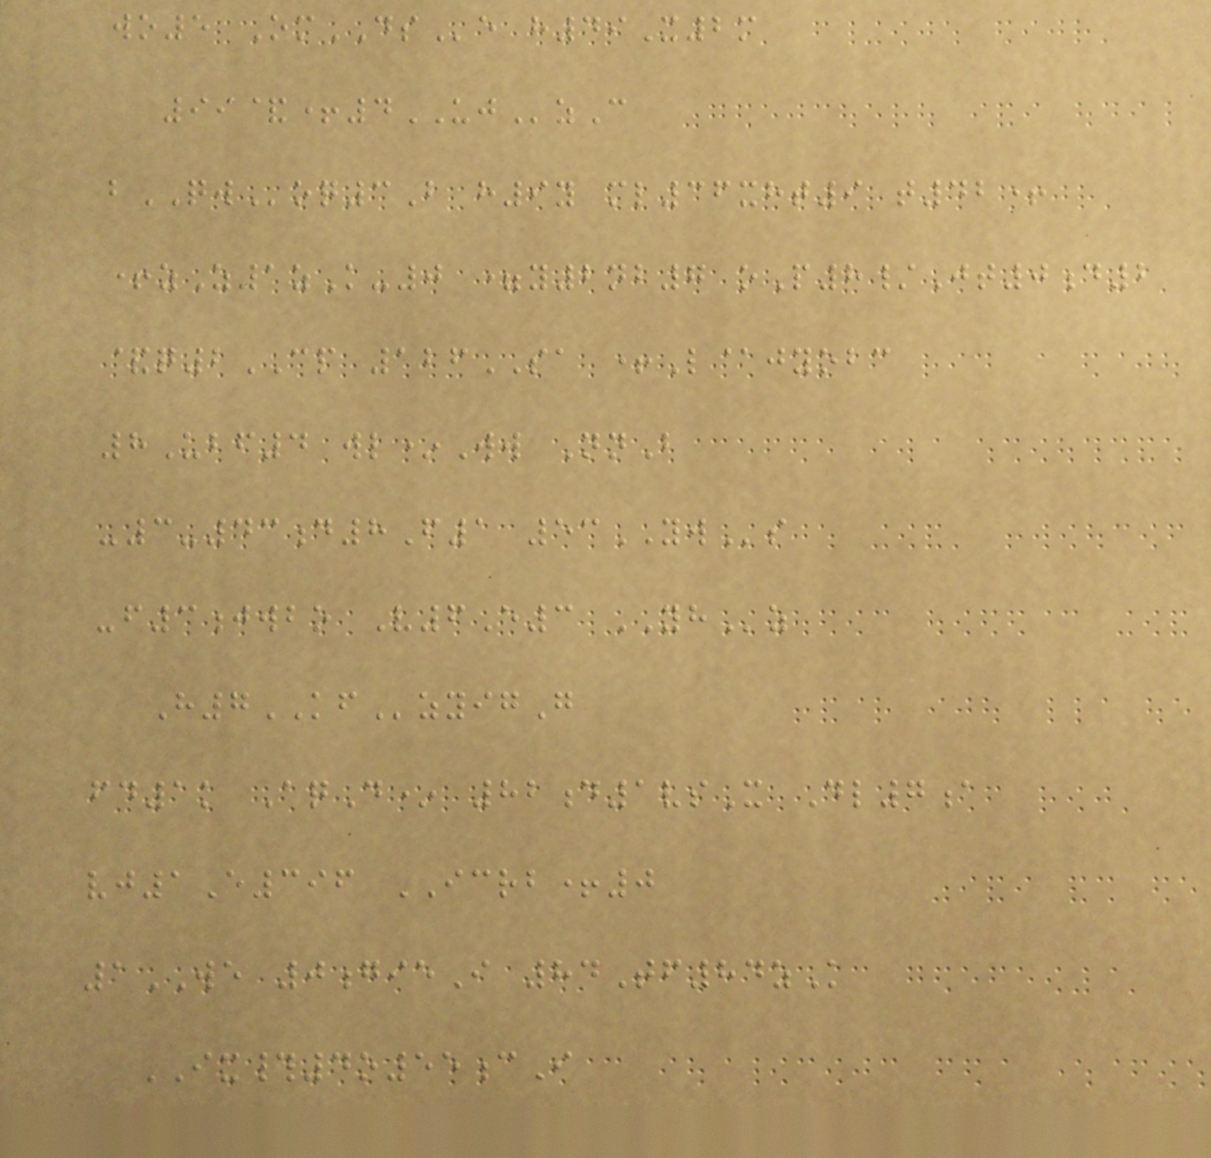wo5 OmDSe h49X2m
99&+4UJzC
bQWoq3B h9y ml36xht9 t42+
+zZ1zK-0 =y2nb7 oP8/Jt0d2
&q2CP 126SA +L@jyobc
8Ubf4 wl*Ww NnB
-3-43d8F1 53YWs
-f3jwbo V6E3 YHz
H7KFzyigG
fd1k AqD* 82d1vsX Dl7a
vj1E396 ICRB+0
1WE 0gieI 84Tf84zK
IX#4o55cI
